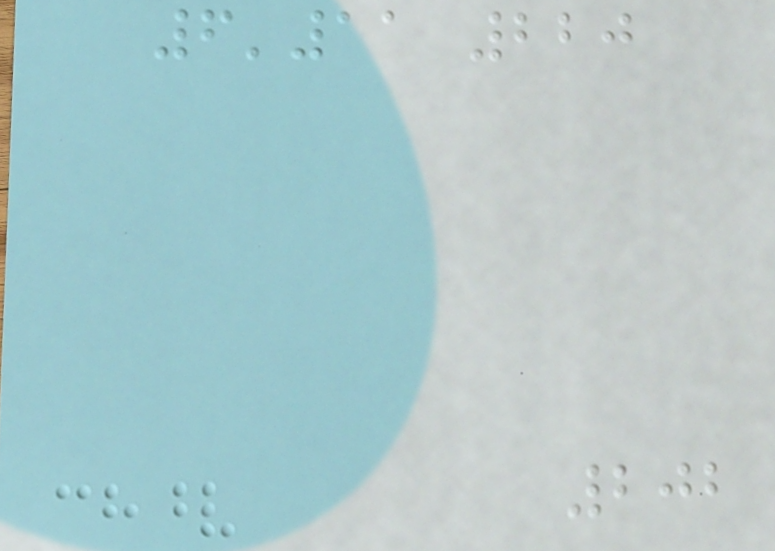6'11 220
202
